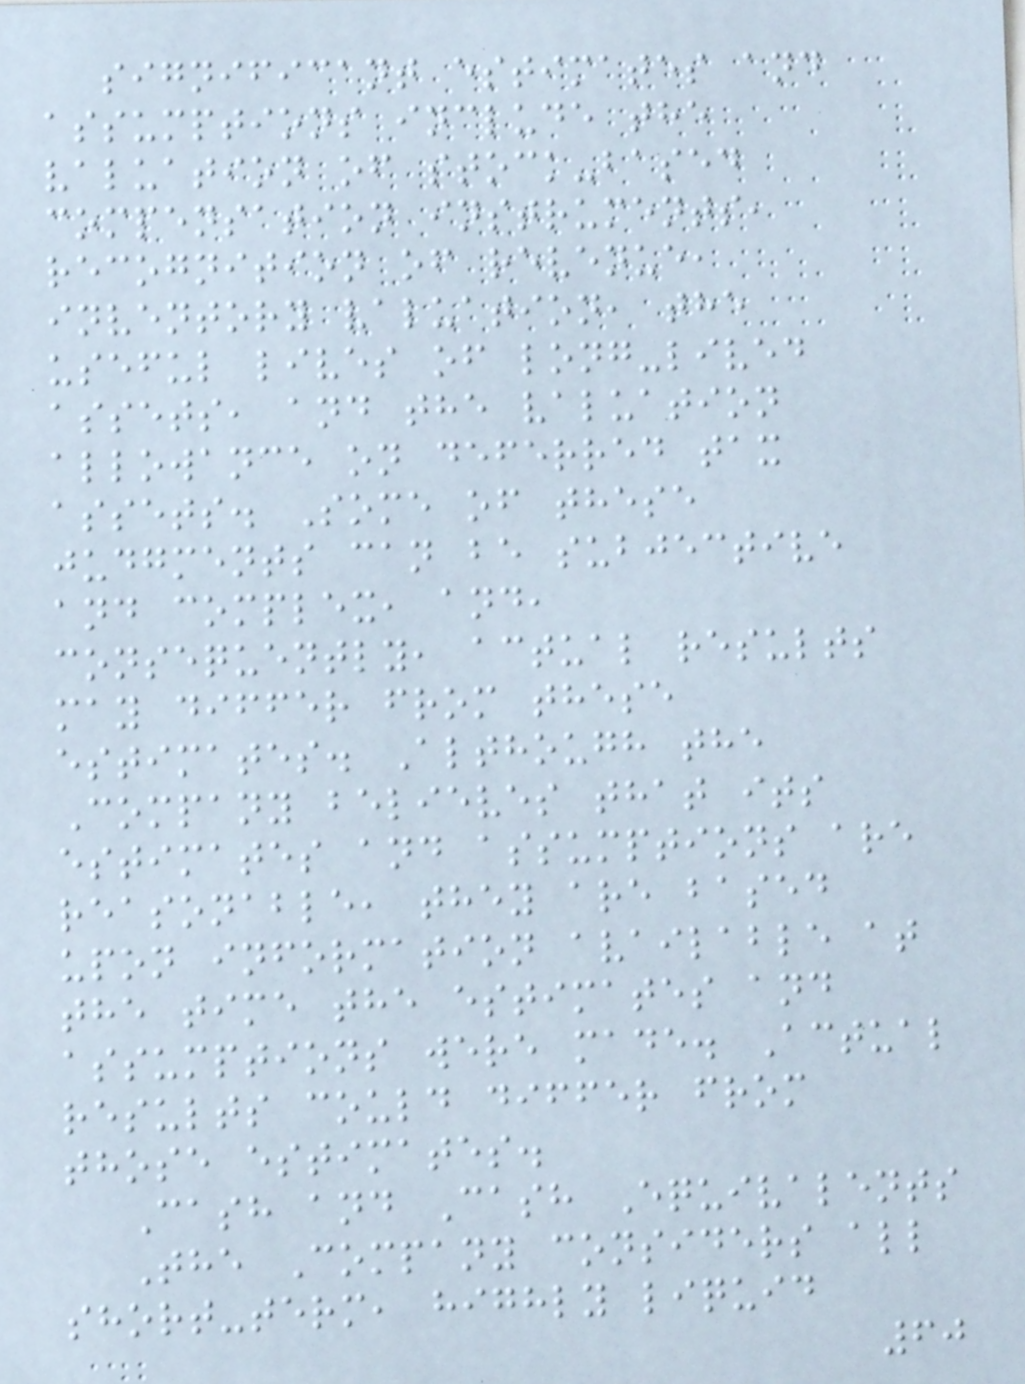significant estimates and
assumptions include the
valuation of stock-based
compensation instruments,
recognition of revenue,
inventory valuation, the
useful lives of long-lived
assets, and the valuation
allowance on deferred tax
assets. Some of these
judgments can be subjective
and complex, and,
consequently, actual results
may differ from these
estimates. Although the
Company believes that its
estimates and assumptions are
reasonable, they are based
upon information available at
the time the estimates and
assumptions were made. Actual
results could differ from
those estimates.
Cash and Cash Equivalents
The Company considers all
short-term, highly liquid
60
